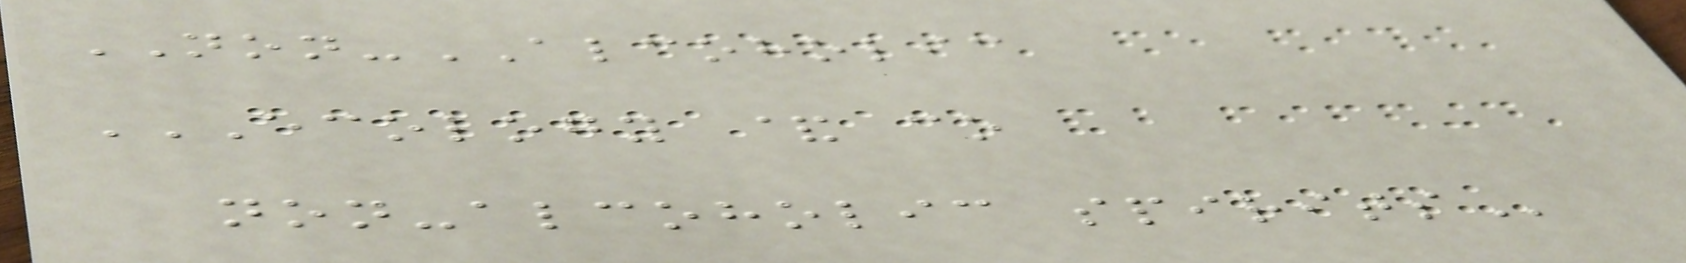NON-ALCOHOLIC
ECOLOGY & CO
NON-ALCOHOLIC SPIRITS
